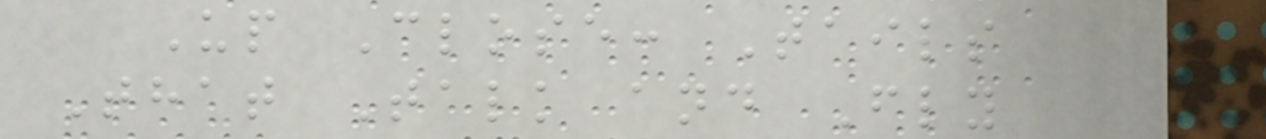Up Close: Tails
That Talk and Fly
